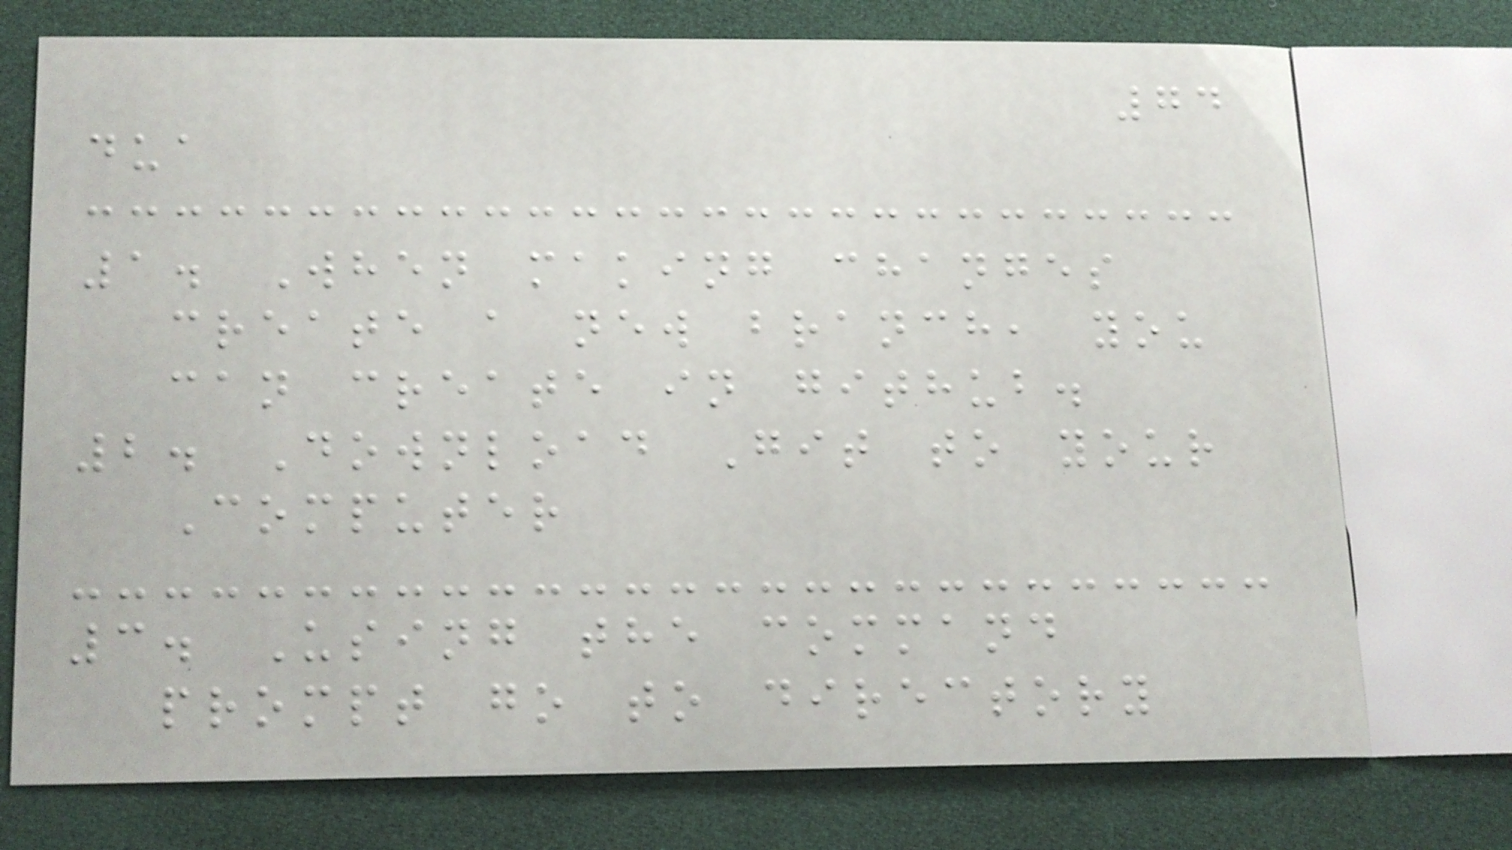74
dua
1. When making changes
create a new branch, you
can create in github.
2. Download Git to your
Computer
3. Using the command
prompt go to directory
